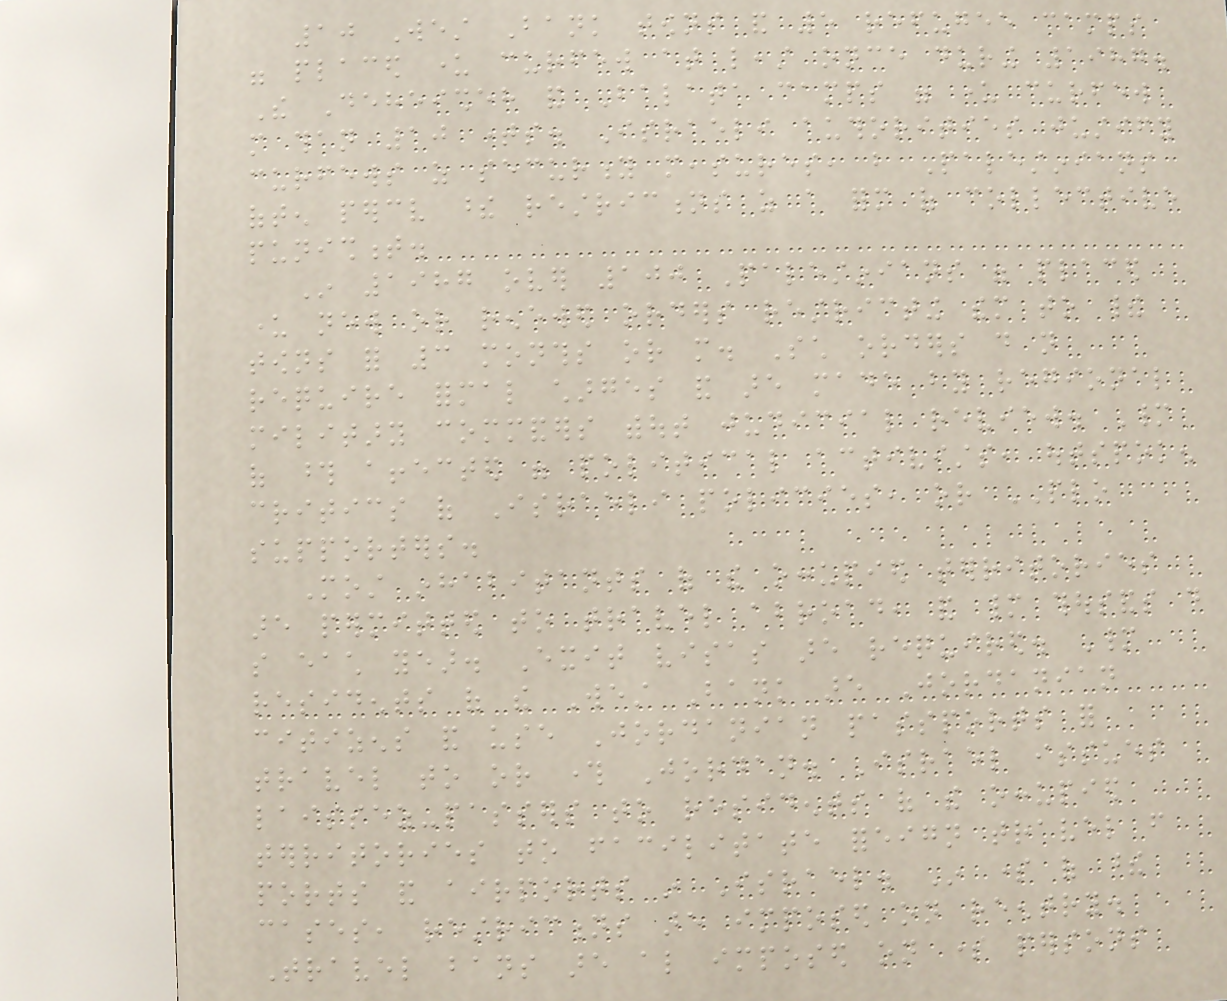10 West Bank towns and 5 refugee camps
were placed under curfew at least once during 1987.
The Deheisheh and Balata camps were under curfew
more than 10 times. Israeli authorities justify
curfews as security measures, but Palestinians
often perceive these restrictions as a form of collective
punishment.
In 1987 over 100 Palestinians were placed
under new or renewed orders restricting them to their
towns for 3 months or more. Such orders do not
require formal charges and are made by regional
military commanders without judicial review. Many
of those affected were political activists, outspoken
critics of Israeli policies, or PLO
supporters.
Most inhabitants of the occupied territories
are permitted to travel abroad, and many thousands do
so each year. Exit visas are required. Many
residents of the West Bank are Jordanian
citizens and use Jordanian passports for
travel to or through Jordan. Israel issues
laissez-passers to residents of the occupied
territories to facilitate foreign travel from
ports and airports in Israel. In some of these
cases, restrictions are imposed on reentry.
Travel bans are also imposed on some persons
